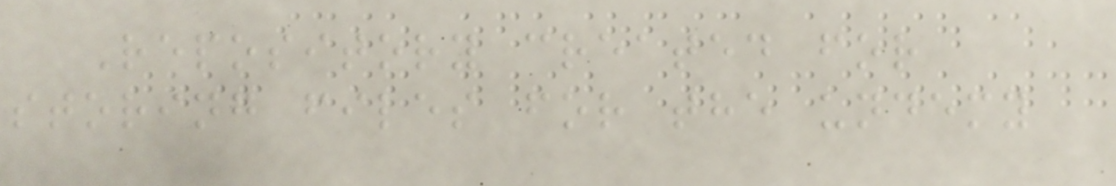Repository created for
storing files for the undemy
